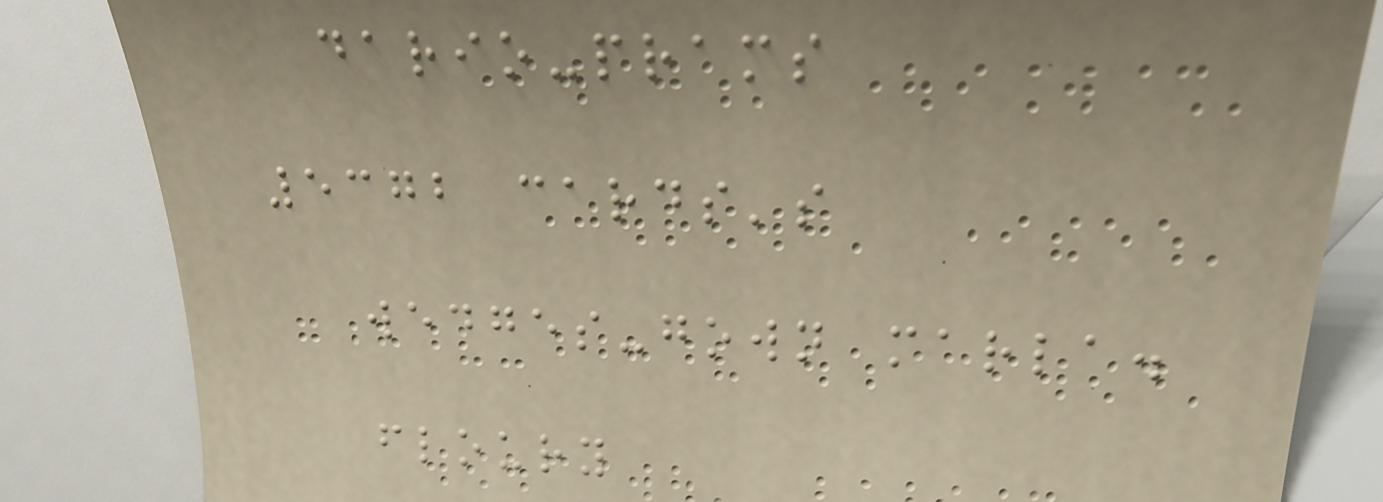dario-prams
5372 cards's
wedges-gown marla.
floury
